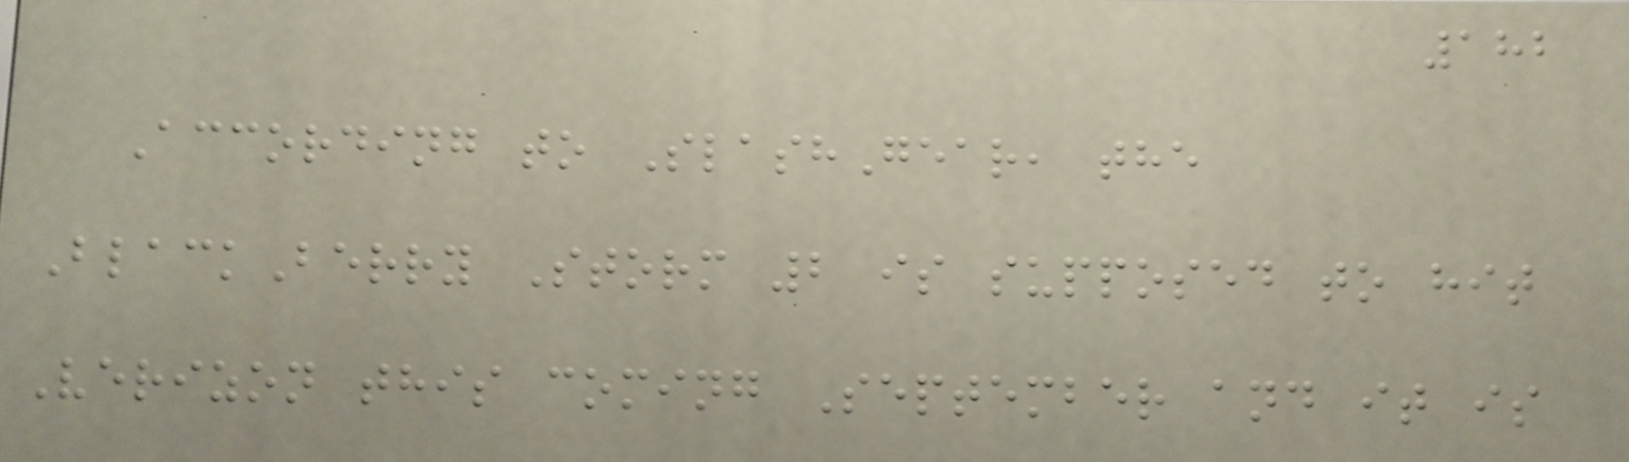182
According to SlashGear, the
BlackBerry Storm 2 is supposed to hit
Verizon this coming September and it is
